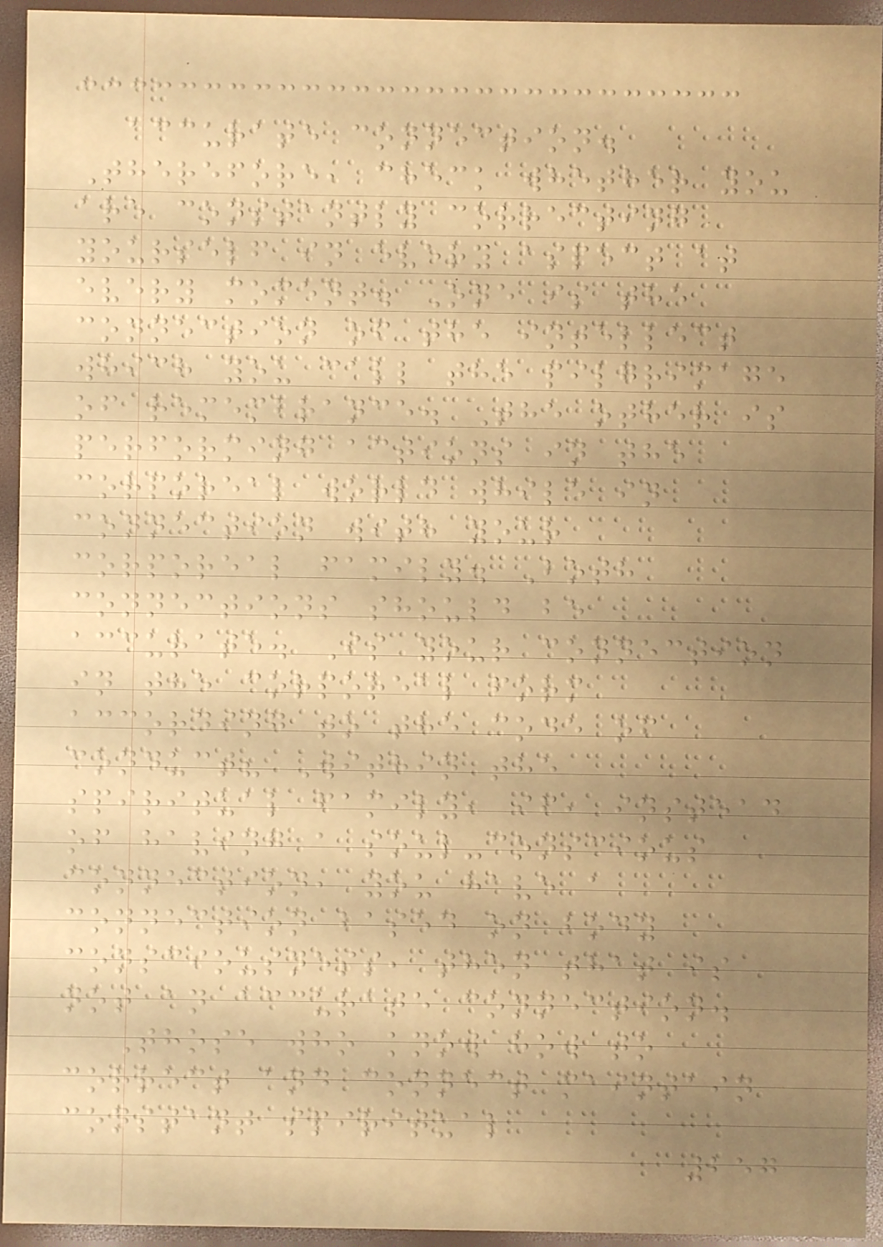accurate connection.
Therefore, check whether you
are constantly correcting
yourself in every aspect at
every moment. One is the
connection of the intellect
which you call the pilgrimage
of remembrance. The other is
performing actions in the
corporeal world while in
connection with your
corporeal family. Both
connections should be
accurate. Is your connection
in the corporeal form
according to the code of
conduct? Within the
spiritual family, if, instead
of having a soul-conscious
connection, you have a
connection based on body
consciousness, then that is
not an accurate connection.
Those who know how to
correct and connect maintain
constant spiritual
257
